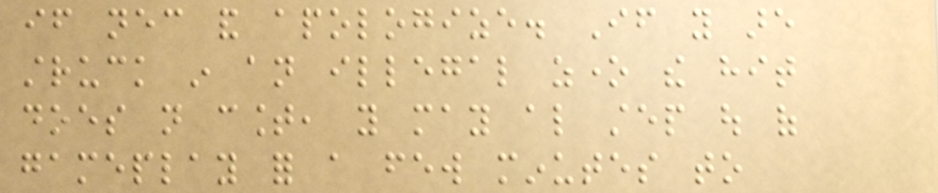if necessary and apologize. If you are
struck in an illegal zone the hit
does not count, you may also step out of
gameplay for a few minutes to
